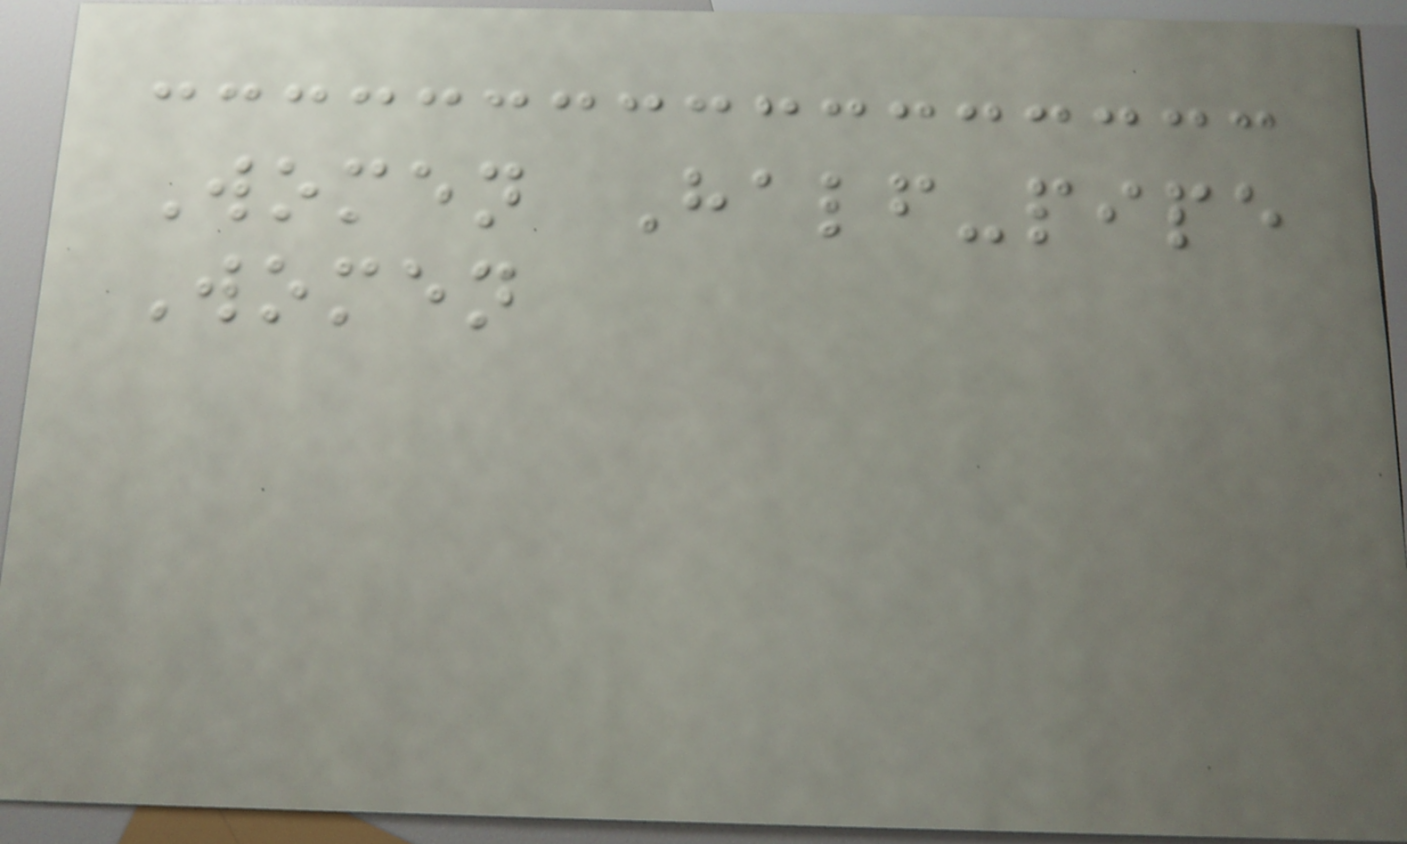Women Half-pipe
Women
